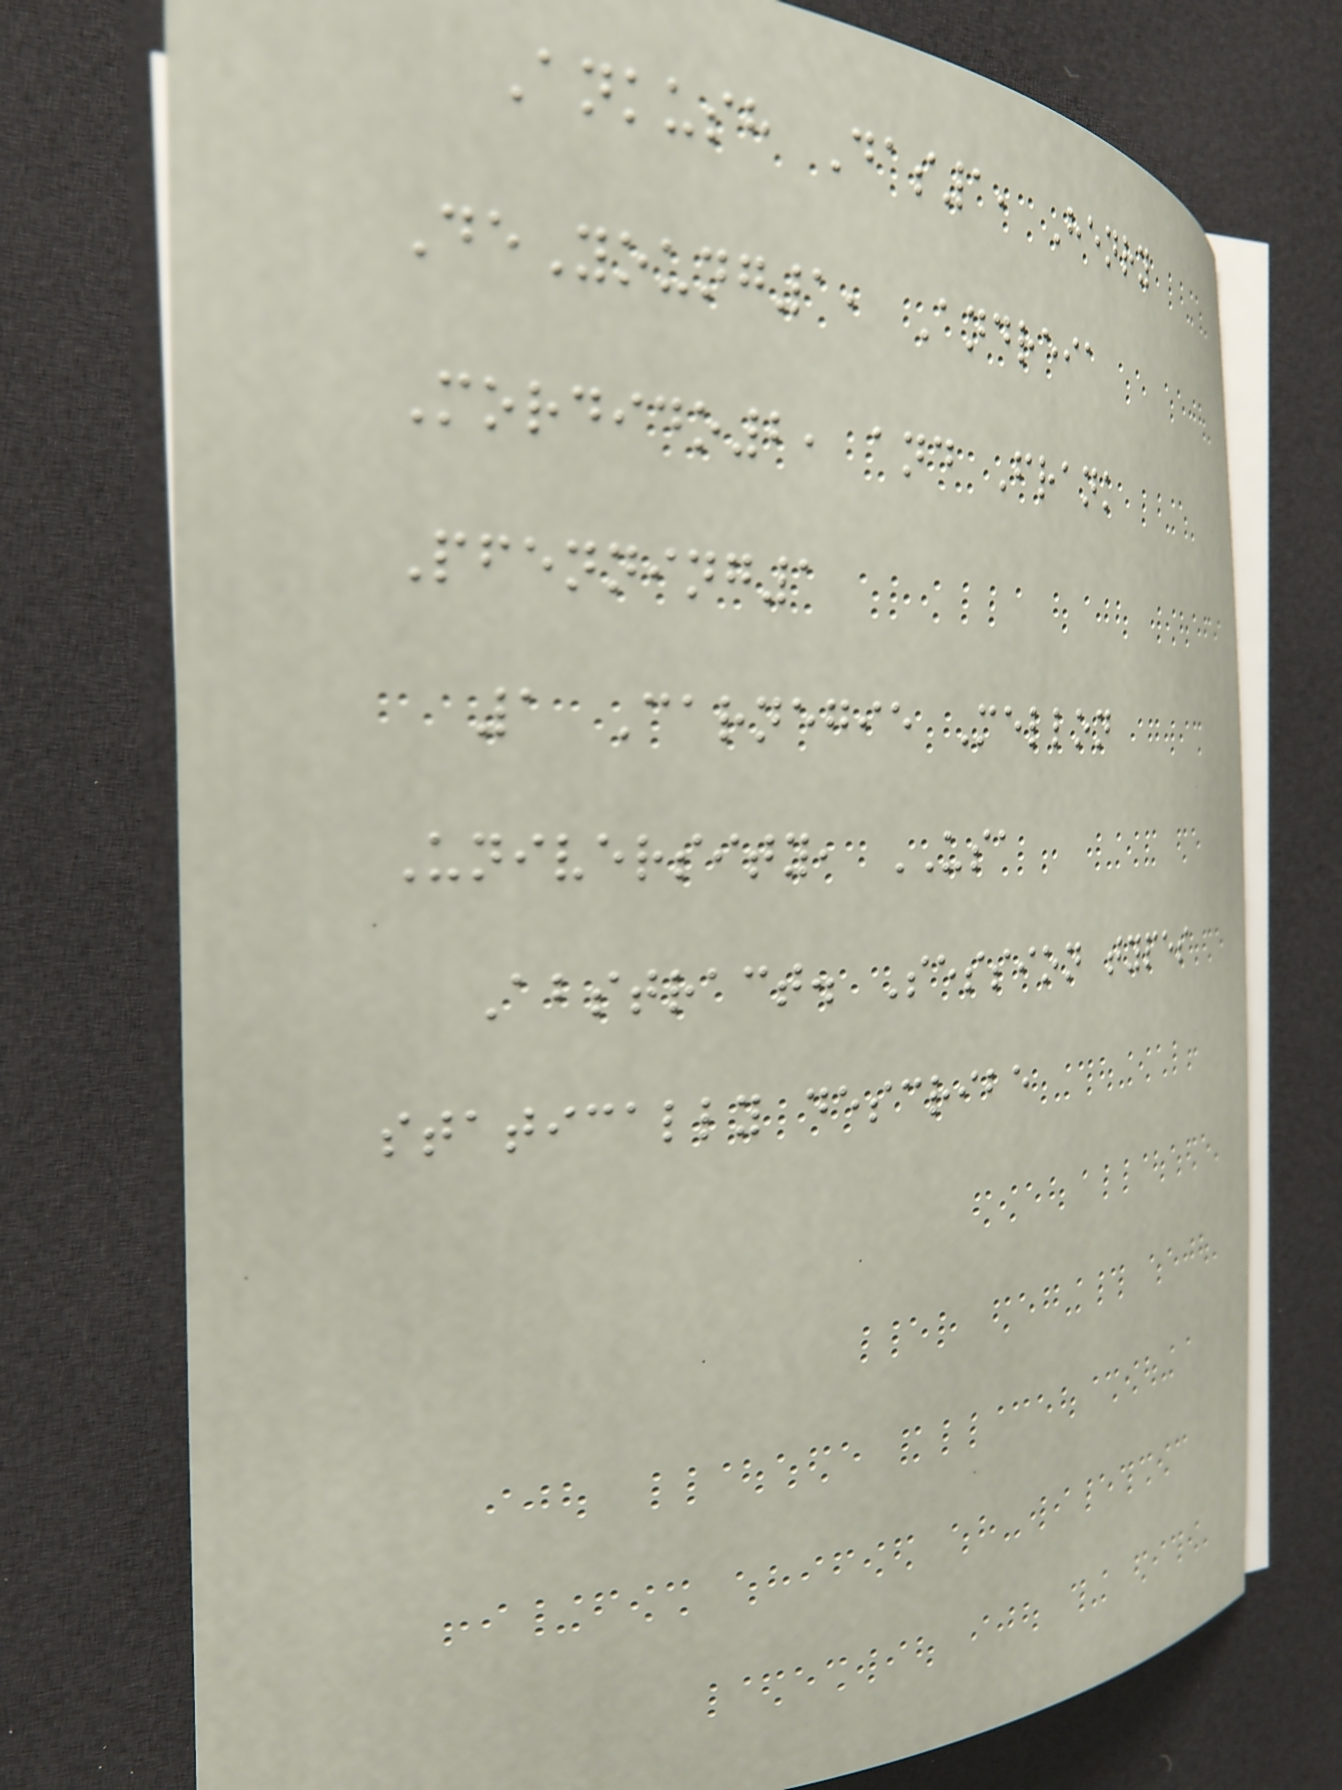Ankush Das1, Henry
DeYoung1, Andreia
Mordido2, and Frank
Pfenning1
1 Carnegie Mellon
University, USA
Abstract. Session types
statically describe
